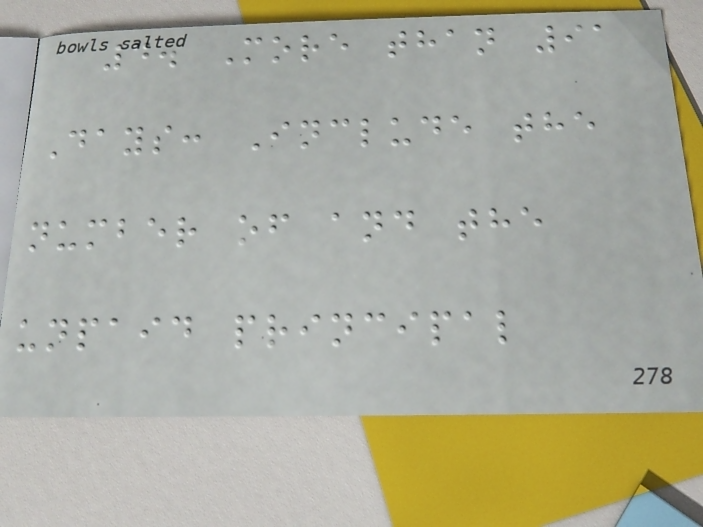4. More than 91
Days: Include the
number of and the
unpaid principal
